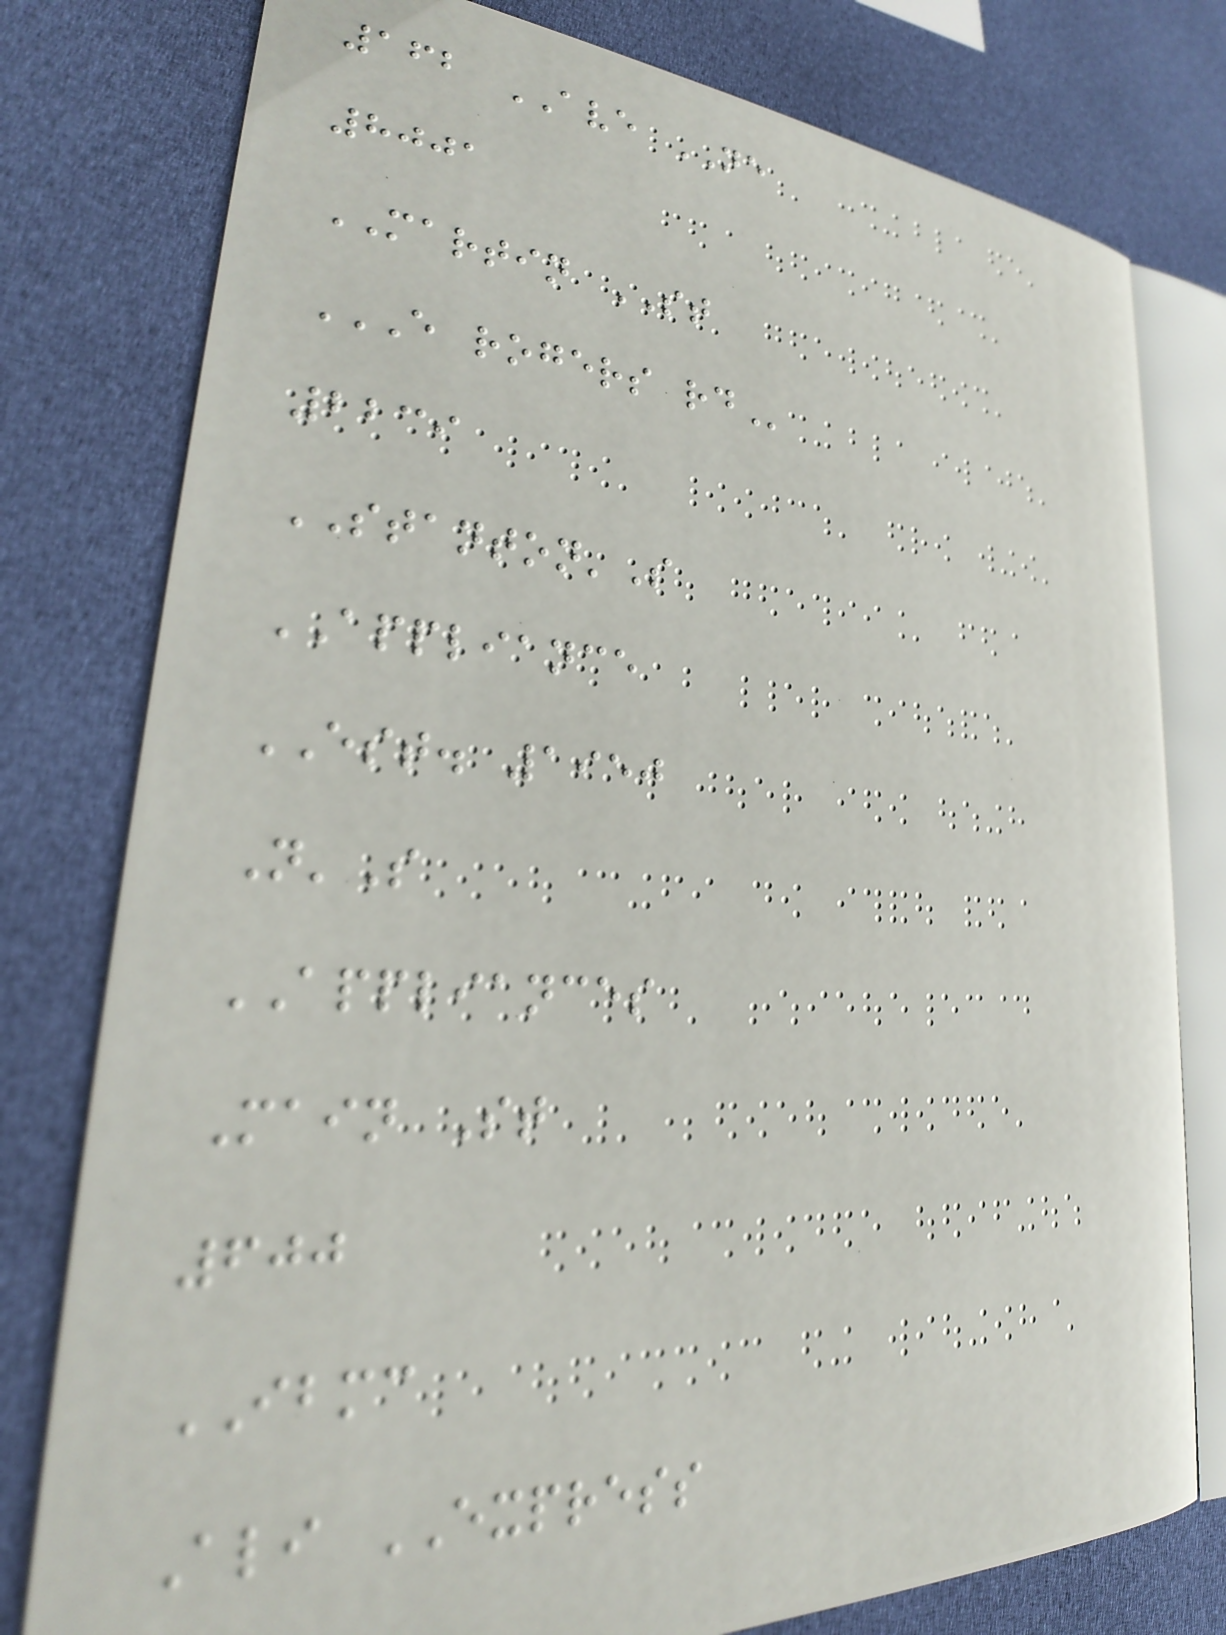162 AVE NE
8001
MARTIN ST
E ROGERS RD
2239
STANTON'S
APPLIANCE
EST. 1950
N'S
APPLIANCES
Main St
600
IBMC
Ali EXPRESS
